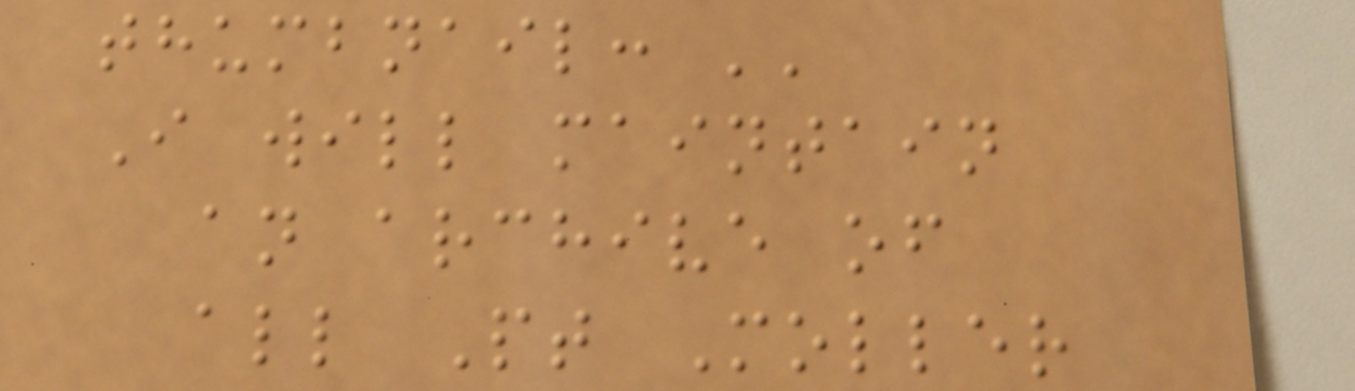thumbnail: ''
I will maintain
an archive of
all Pt Moller
